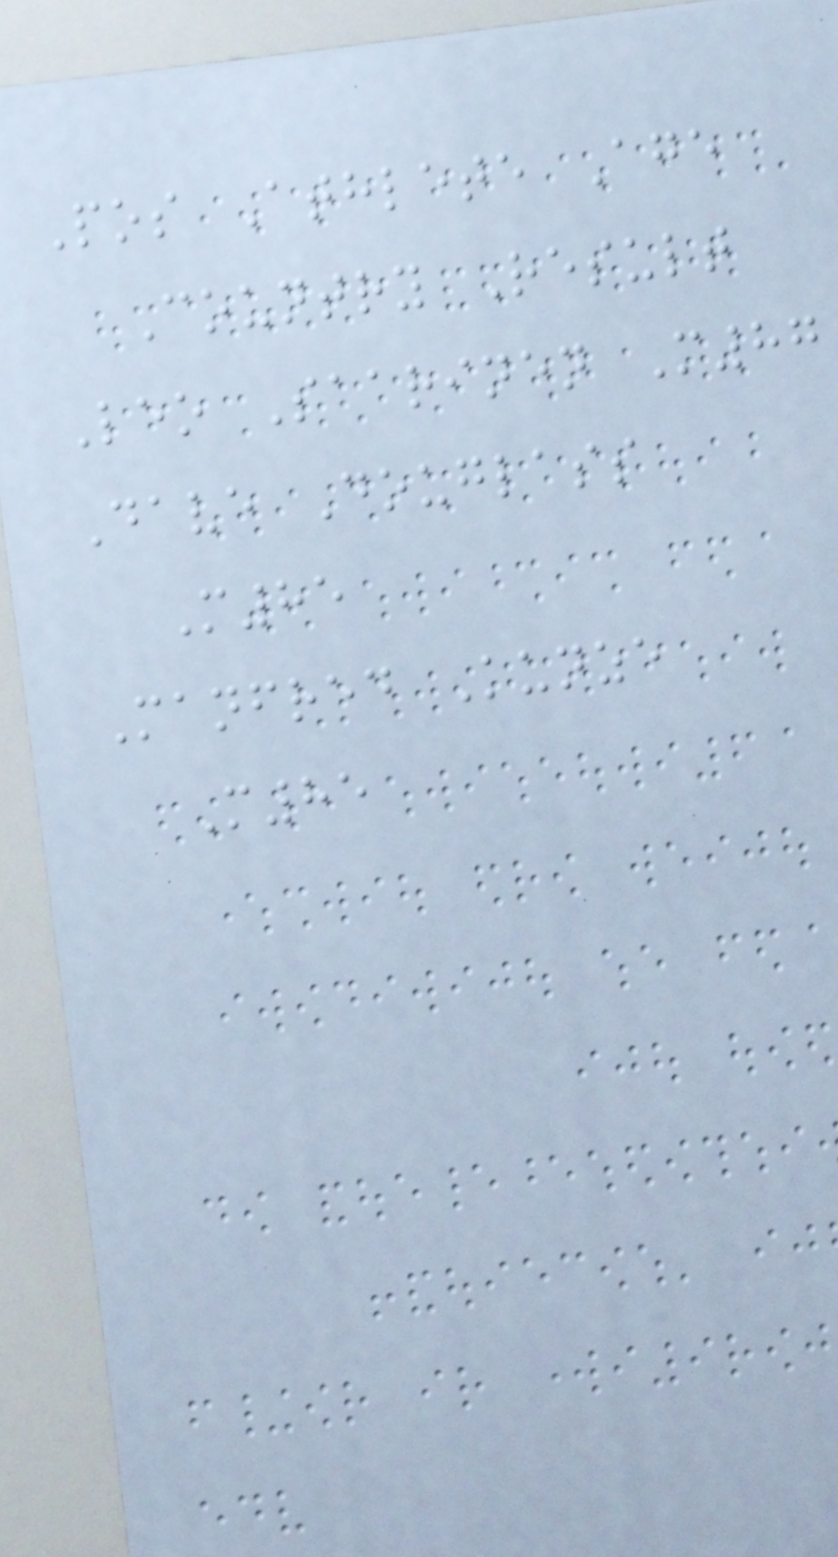Pos Athlete Age
Country Result
Leo Saarinen M87
Dave Douglass
M85
Manfred Kunze
M85
